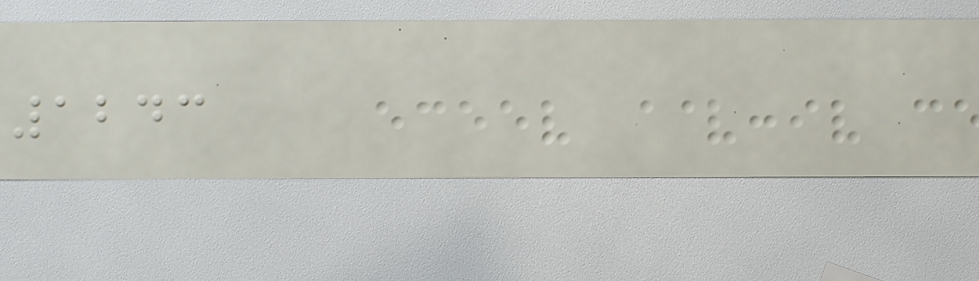1243
